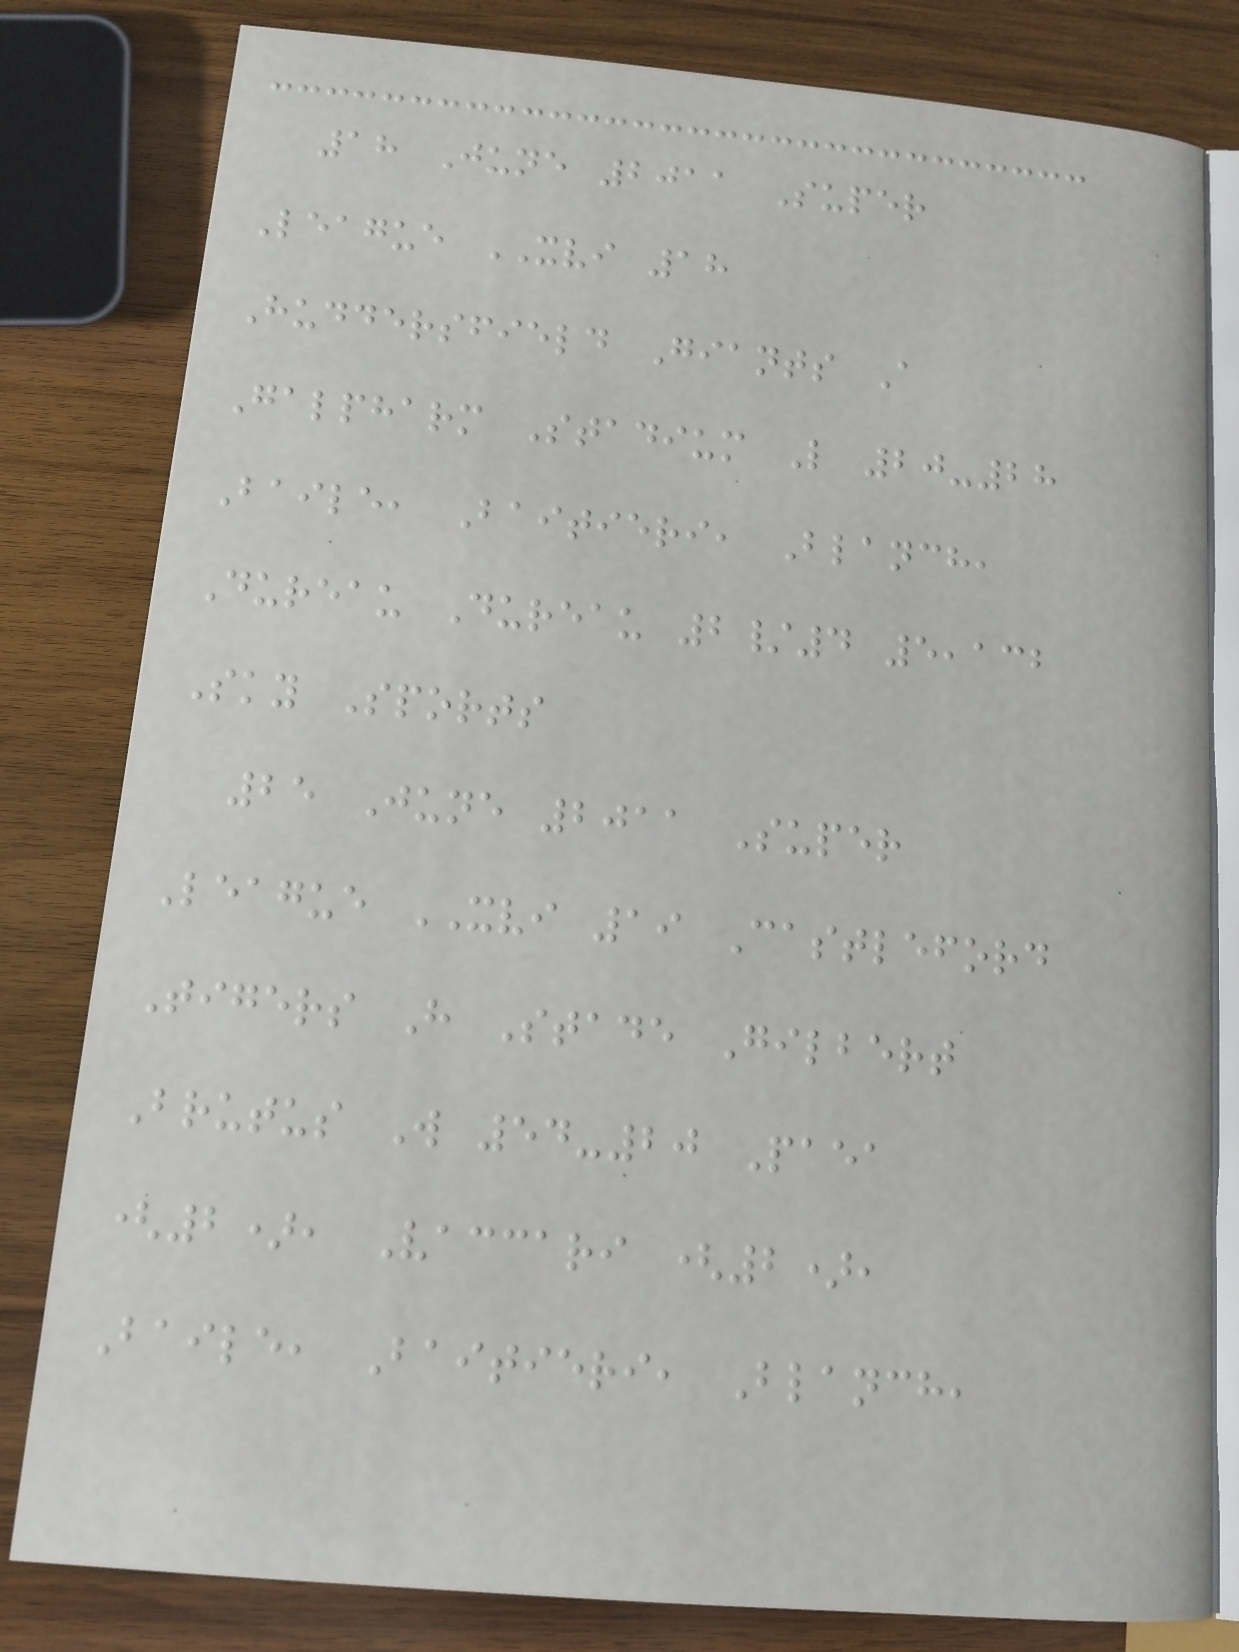18 June 2011 Super
League XVI 18
Huddersfield Giants A
Galpharm Stadium L 20-28
Baile, Baitieri, Blanch,
Dureau Dureau 2/4 5,132
Sky Sports
25 June 2011 Super
League XVI 19 Castleford
Tigers H Stade Gilbert
Brutus W 54-20 Paea
(2), Vaccari (2),
Baile, Baitieri, Blanch,
